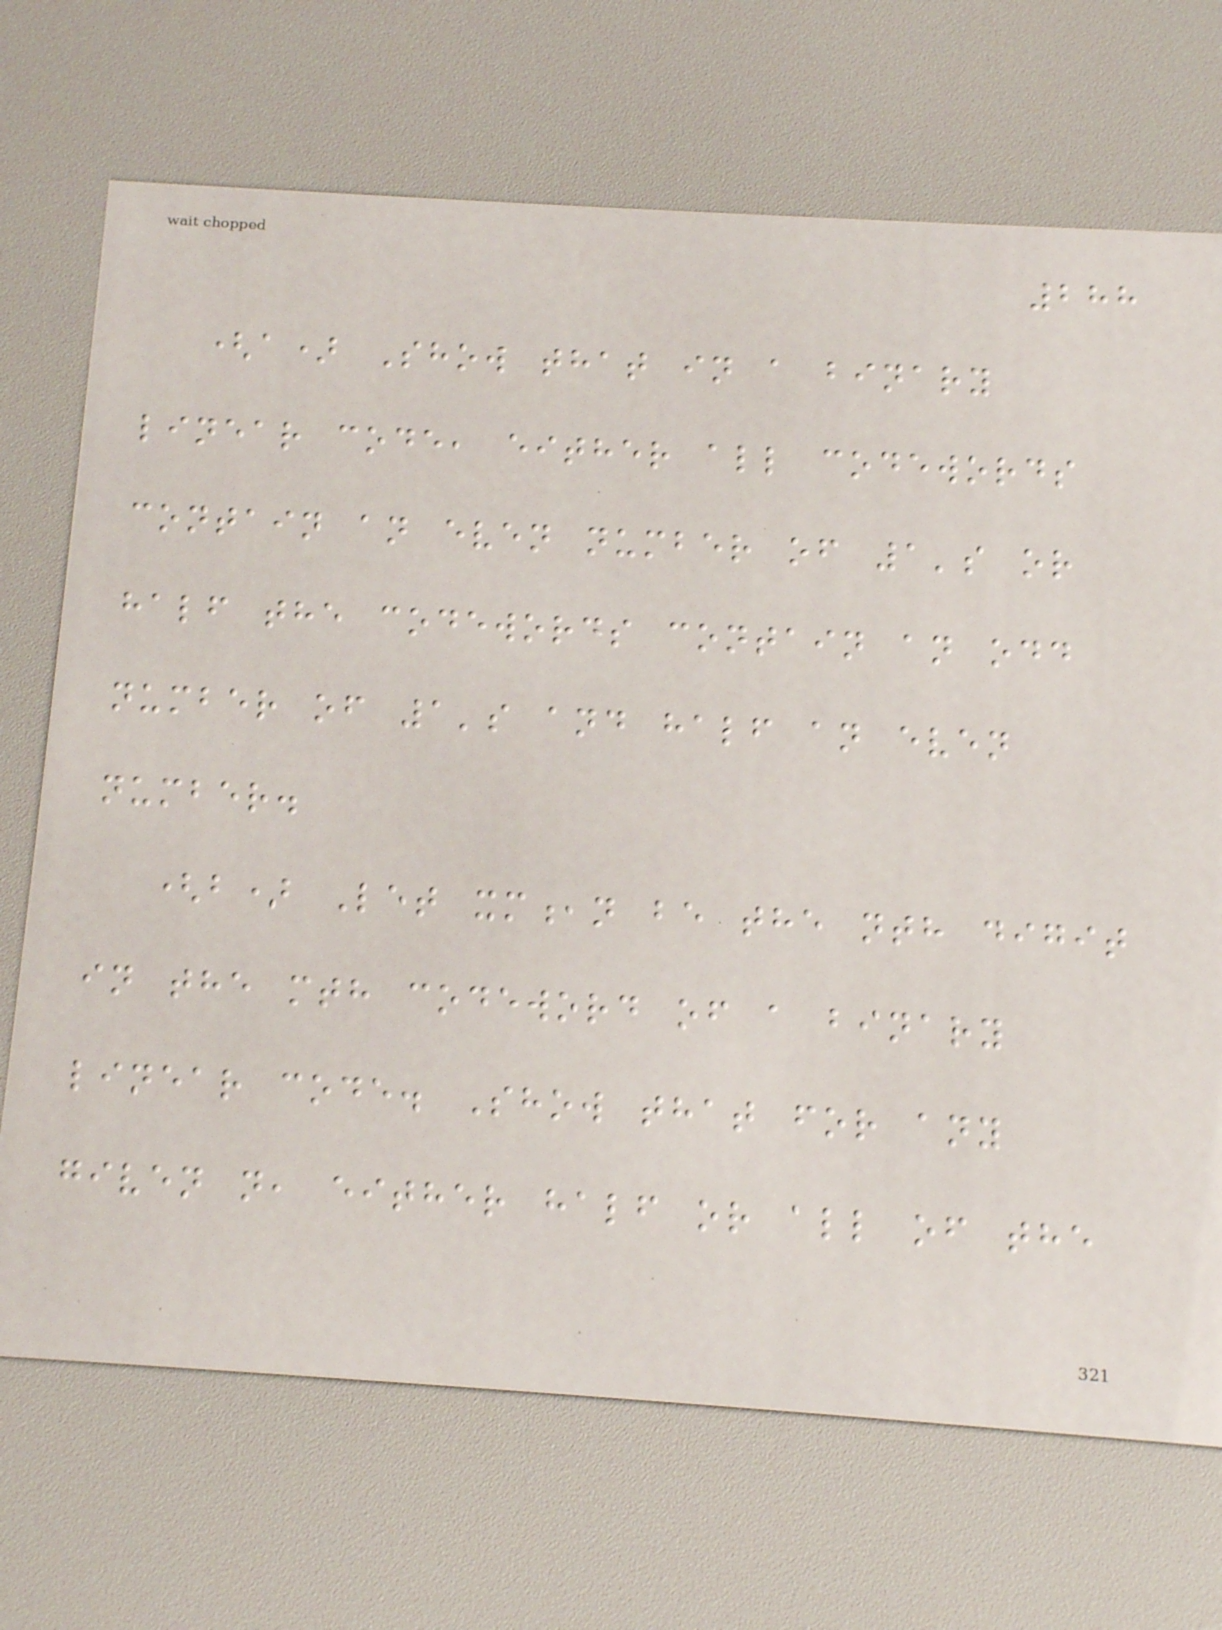288
(a) Show that in a binary
linear code, either all codewords
contain an even number of 1's or
half the codewords contain an odd
number of 1's and half an even
number.
(b) Let xm,n be the nth digit
in the mth codeword of a binary
linear code. Show that for any
given n, either half or all of the
